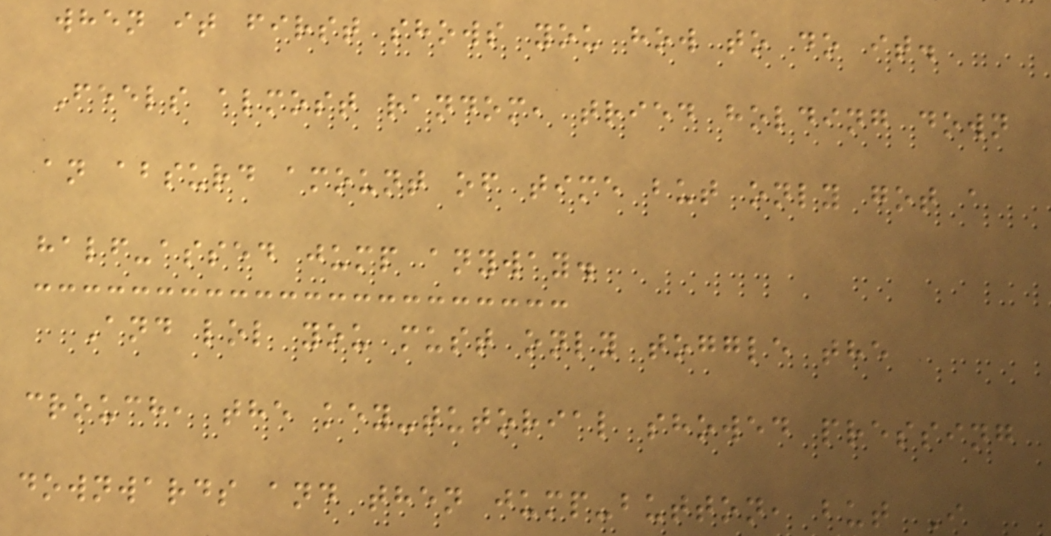when it first shows you how to do it.
Feels almost random, tried holding down
an absurd amount of time but only got a
half-assed jump anyway.
And lol you must only toggle the
crouch, the key-tutorial showed pressing
downwards and then jump-button, but I
